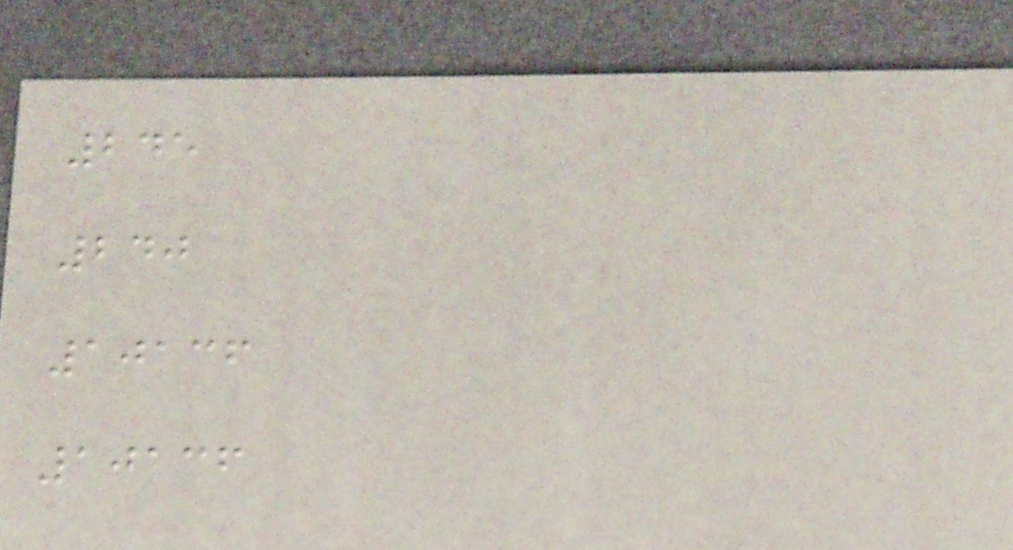245
240
10136
10136
